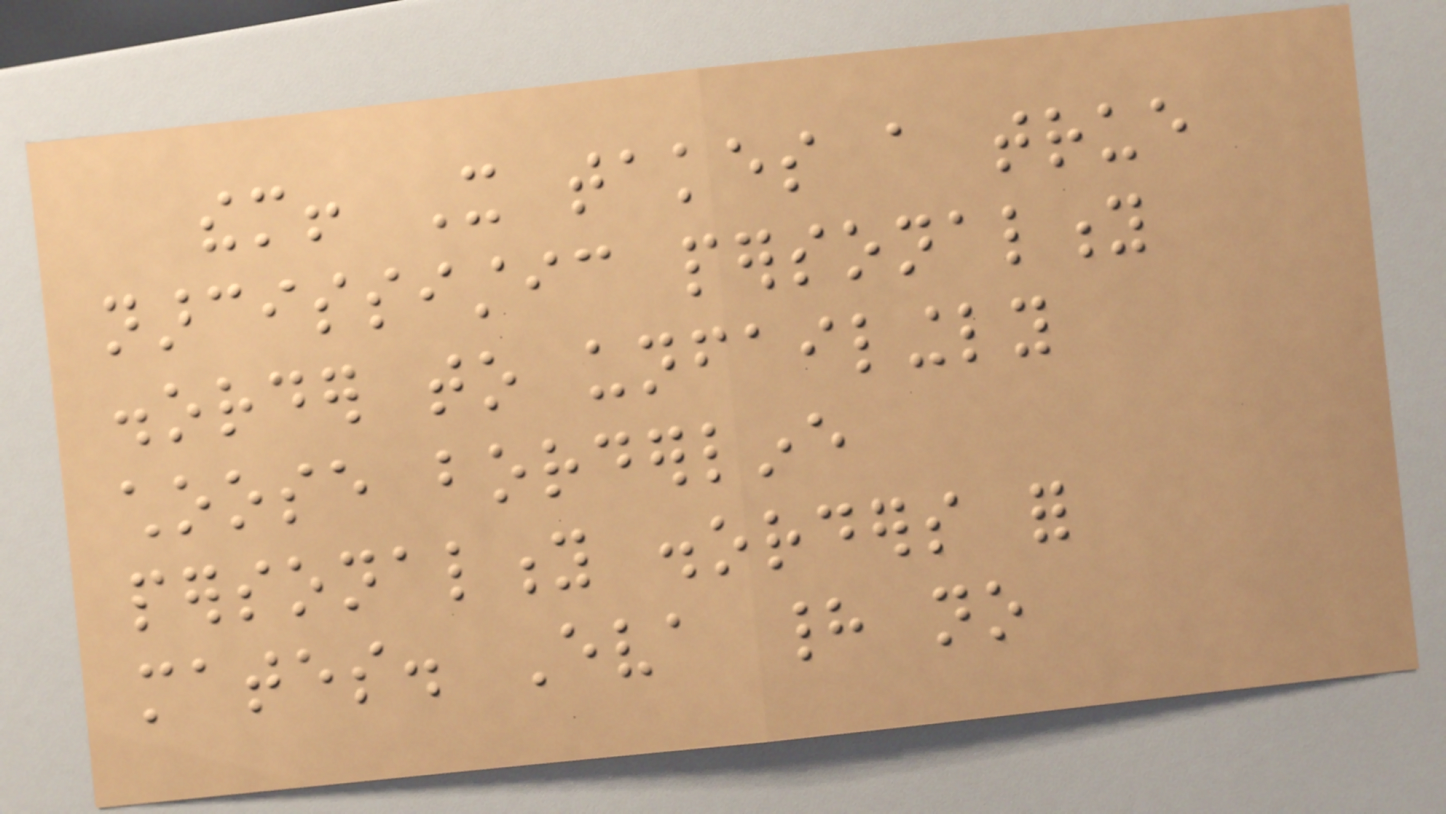them! It takes a true
narcissistic personality
disorder to unfailingly
choose borderline
personality disorders for
mates. Eva had no
